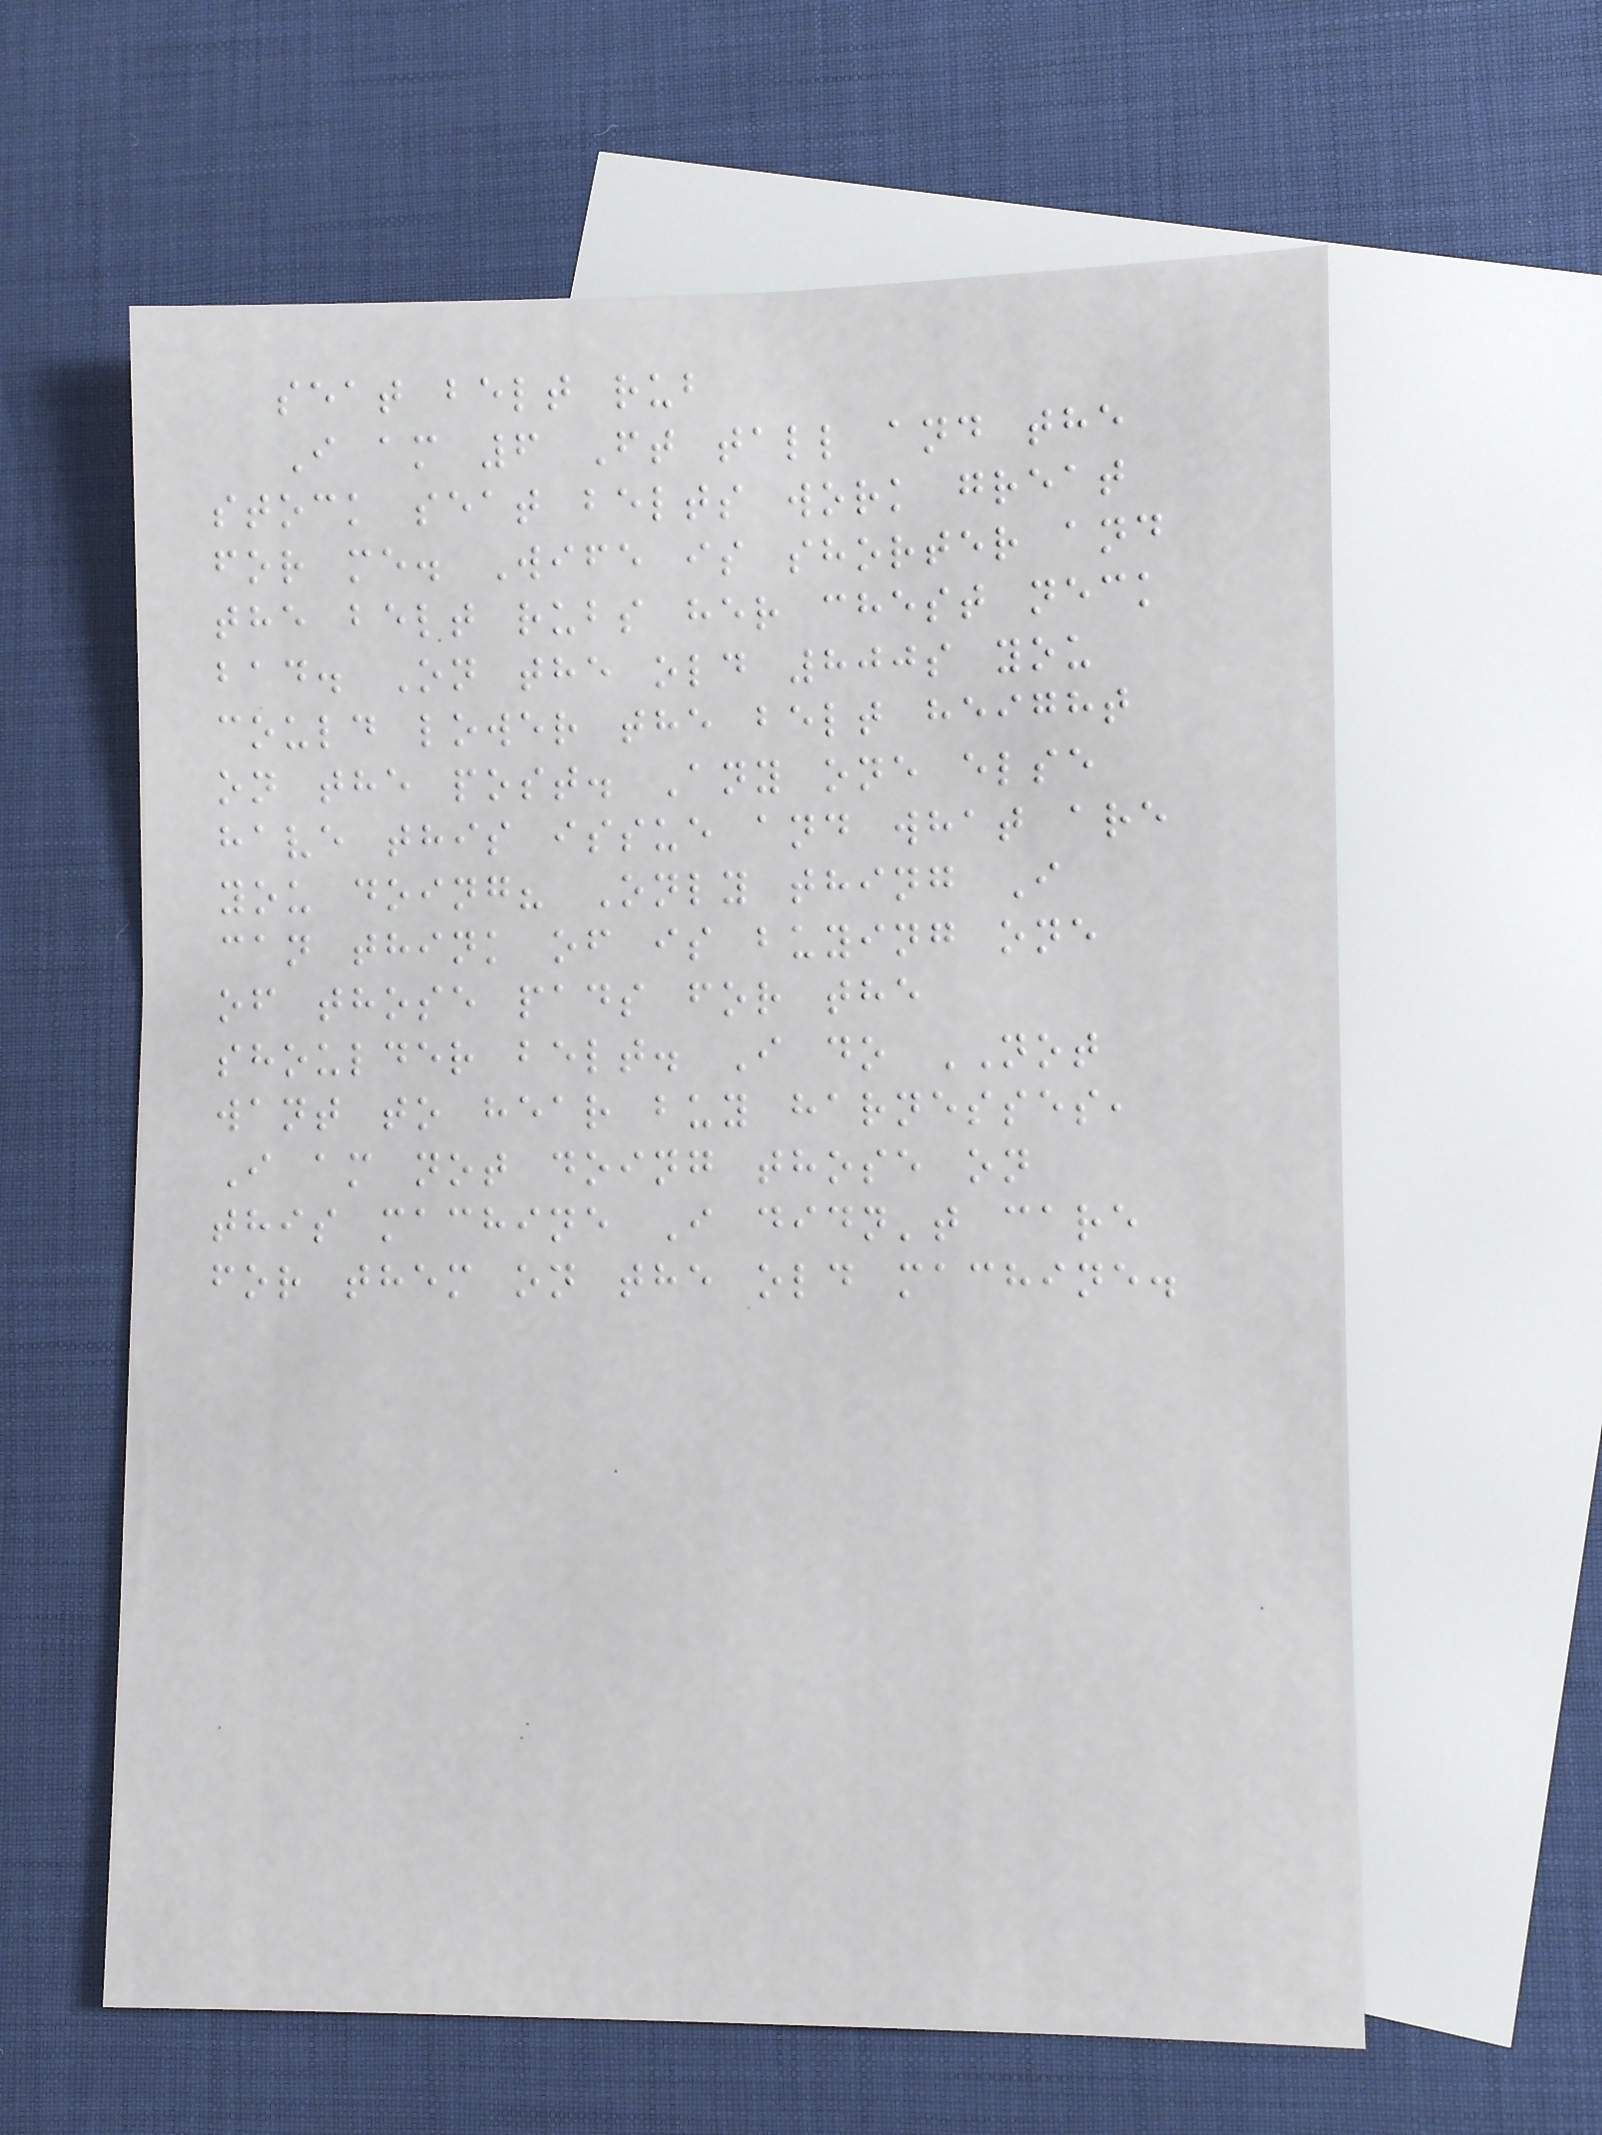seat belt rub
I am 6 Ft tall and the
stock seat belts work great
for me. Wife is shorter and
the belt rubs her chest neck
bad. On the old 800s you
could lower the belt height
on the post. Any one else
have this issue and what are
you doing? Only thing I
can think of is buying one
of those pads for the
shoulder belt. I do NOT
want to hear buy harnesses,
I am not doing those on
this machine I didn't care
for them on the old machine.
